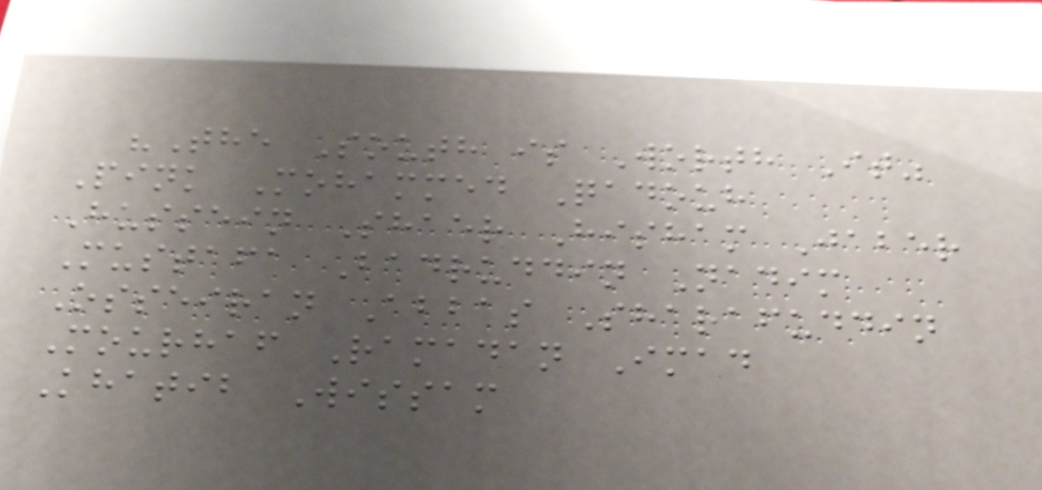"The South is Worth It"
Pink Mohammed Qadouh
Hussein Shaer Hisham Jaber
Mustafa Badruddin Nadim
Osseiran Abbas Sharafuddin
Mourhaf Ramadan Imad
Khatib Wissam
